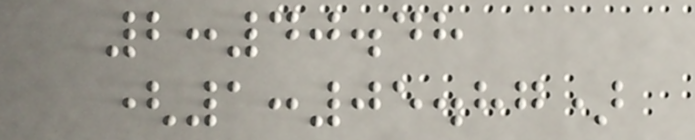2:40.48
(1:05.87)
